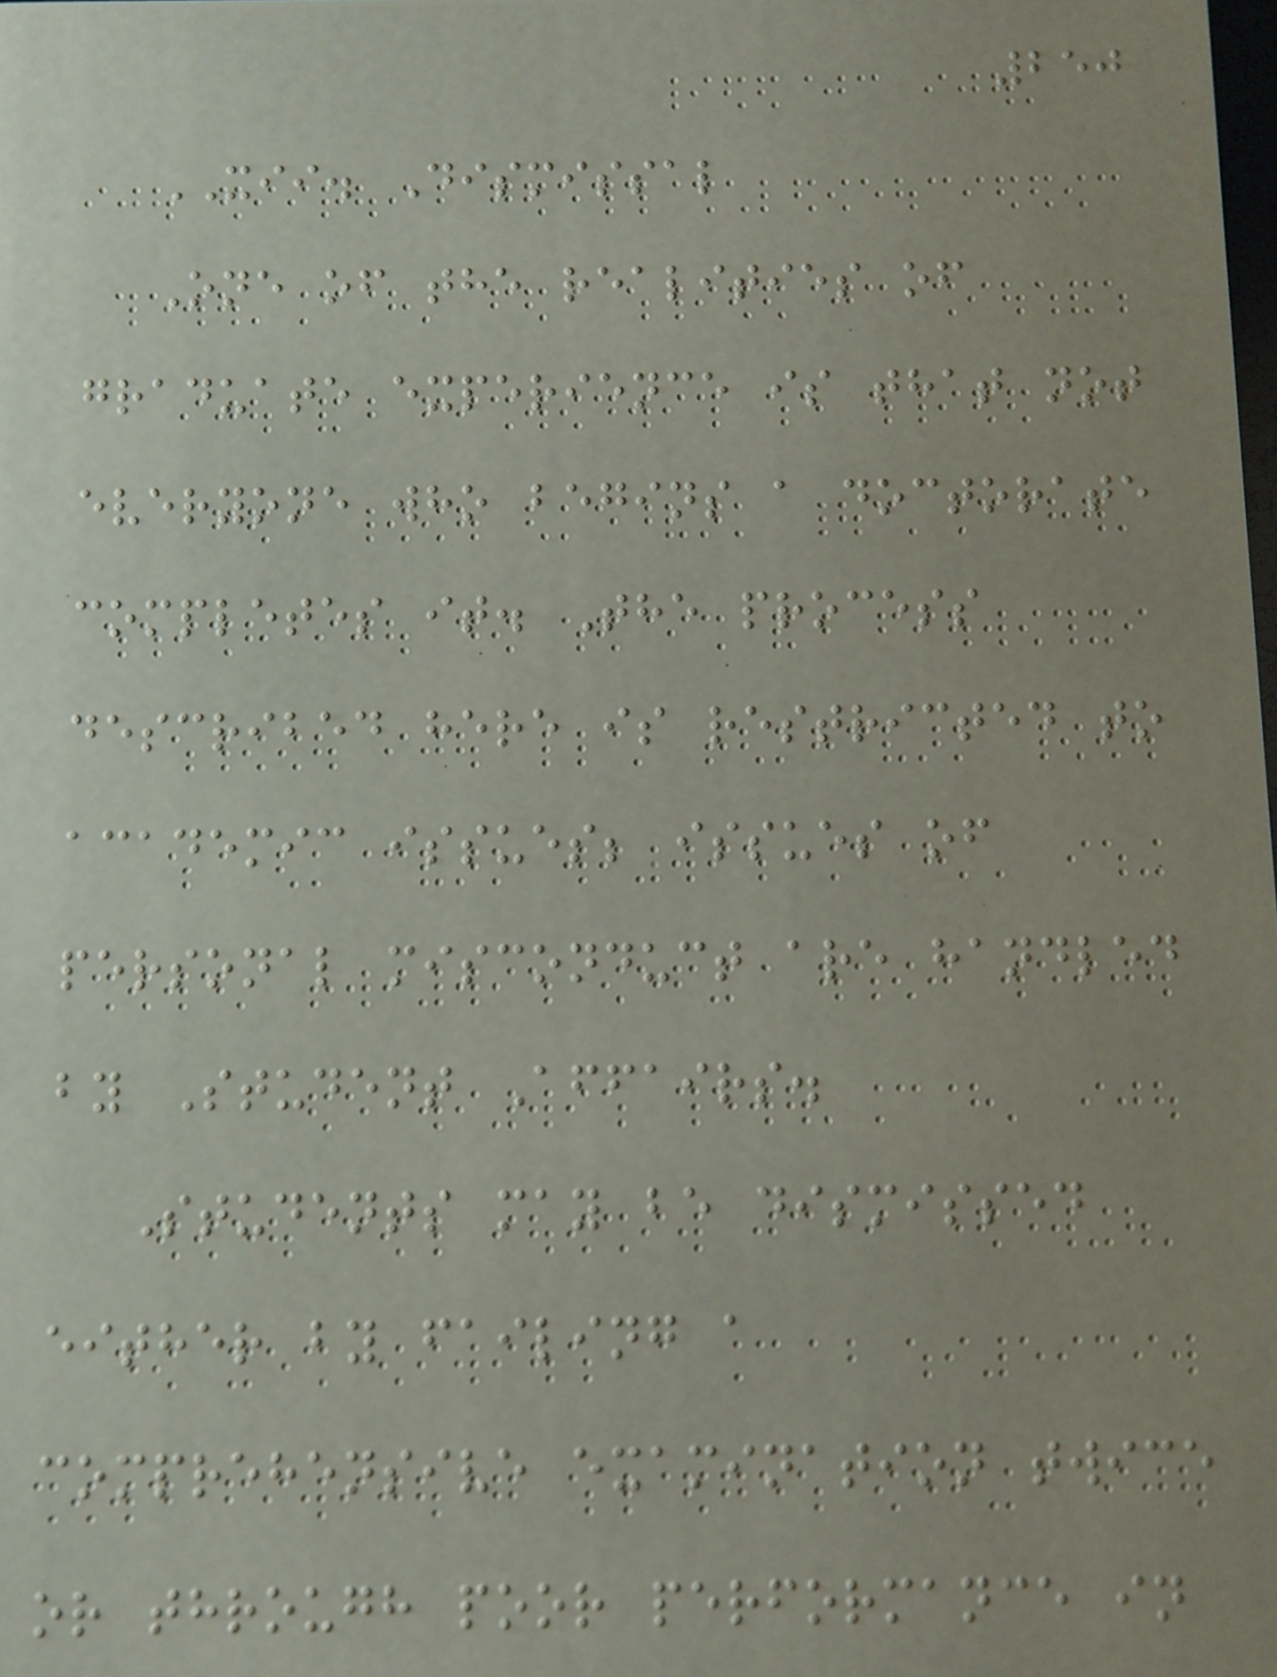250
XII. Dismissal
One of the realities of
graduate experience is that not
everyone who begins a doctorate
completes it. The process
described here is restricted to
academic issues; issues of
personal misconduct are handled
by Student Affairs.
Students may be dismissed
either by failing a
comprehensive examination twice
or through poor performance in
